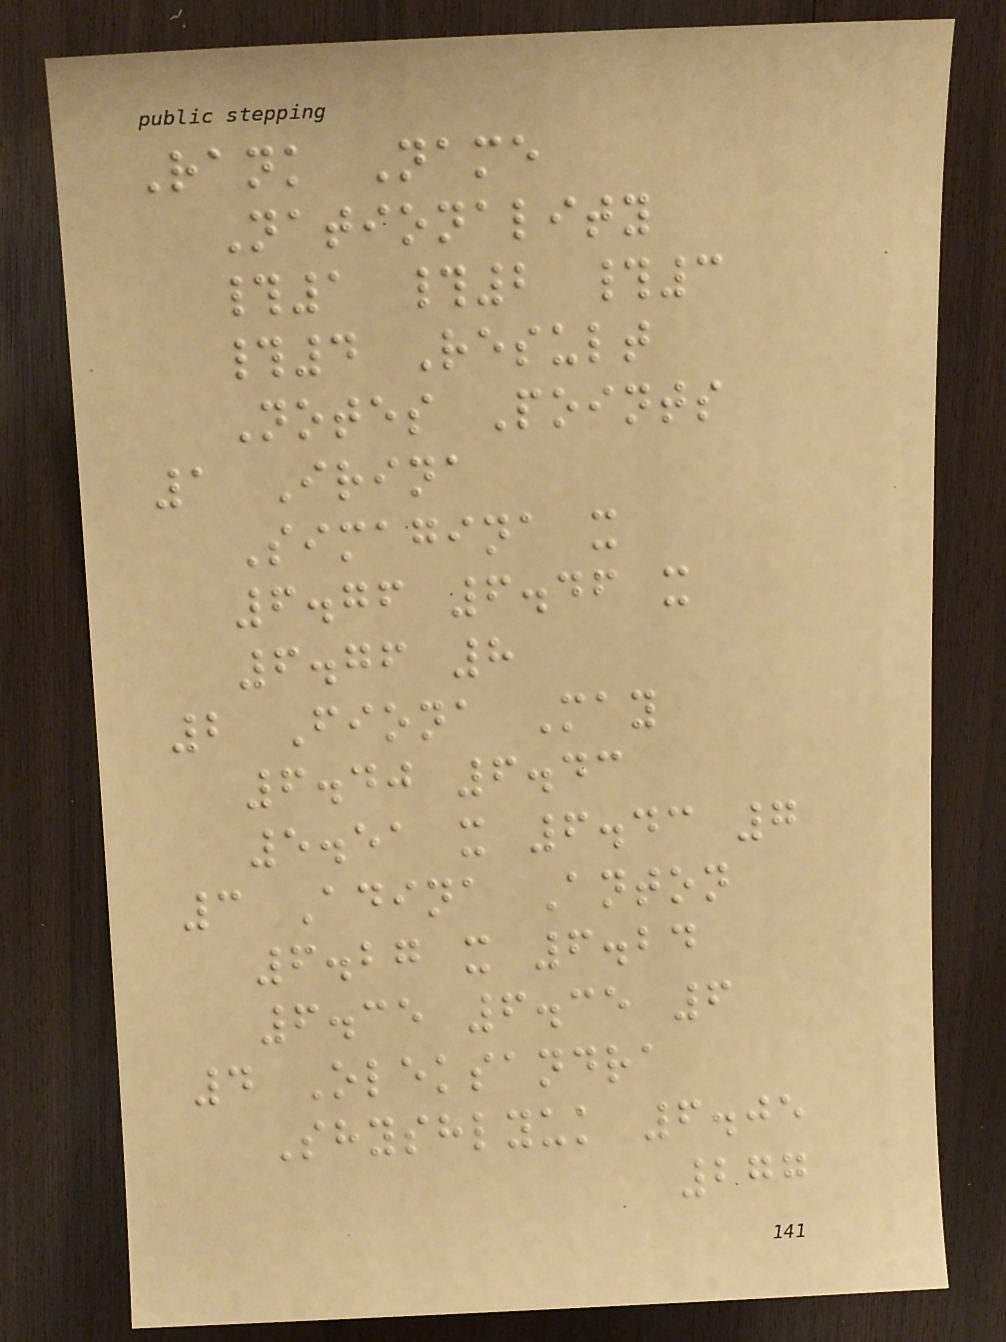Rank Name
Nationality
#1 #2 #3
#4 Result
Notes Points
1 Irina
Simagina x
6.76 6.46 x
6.76 8
2 Fiona May
6.40 6.43
5.51 x 6.43 7
3 Adina Anton
6.27 x 6.24
6.35 6.35 6
4 Oleksandra
Shyshlyuk 6.05
277
